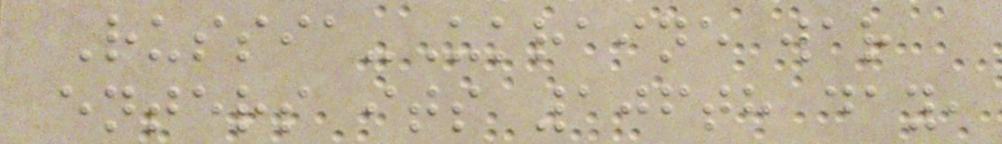Russia-Ukraine war
enters its 106th day,
